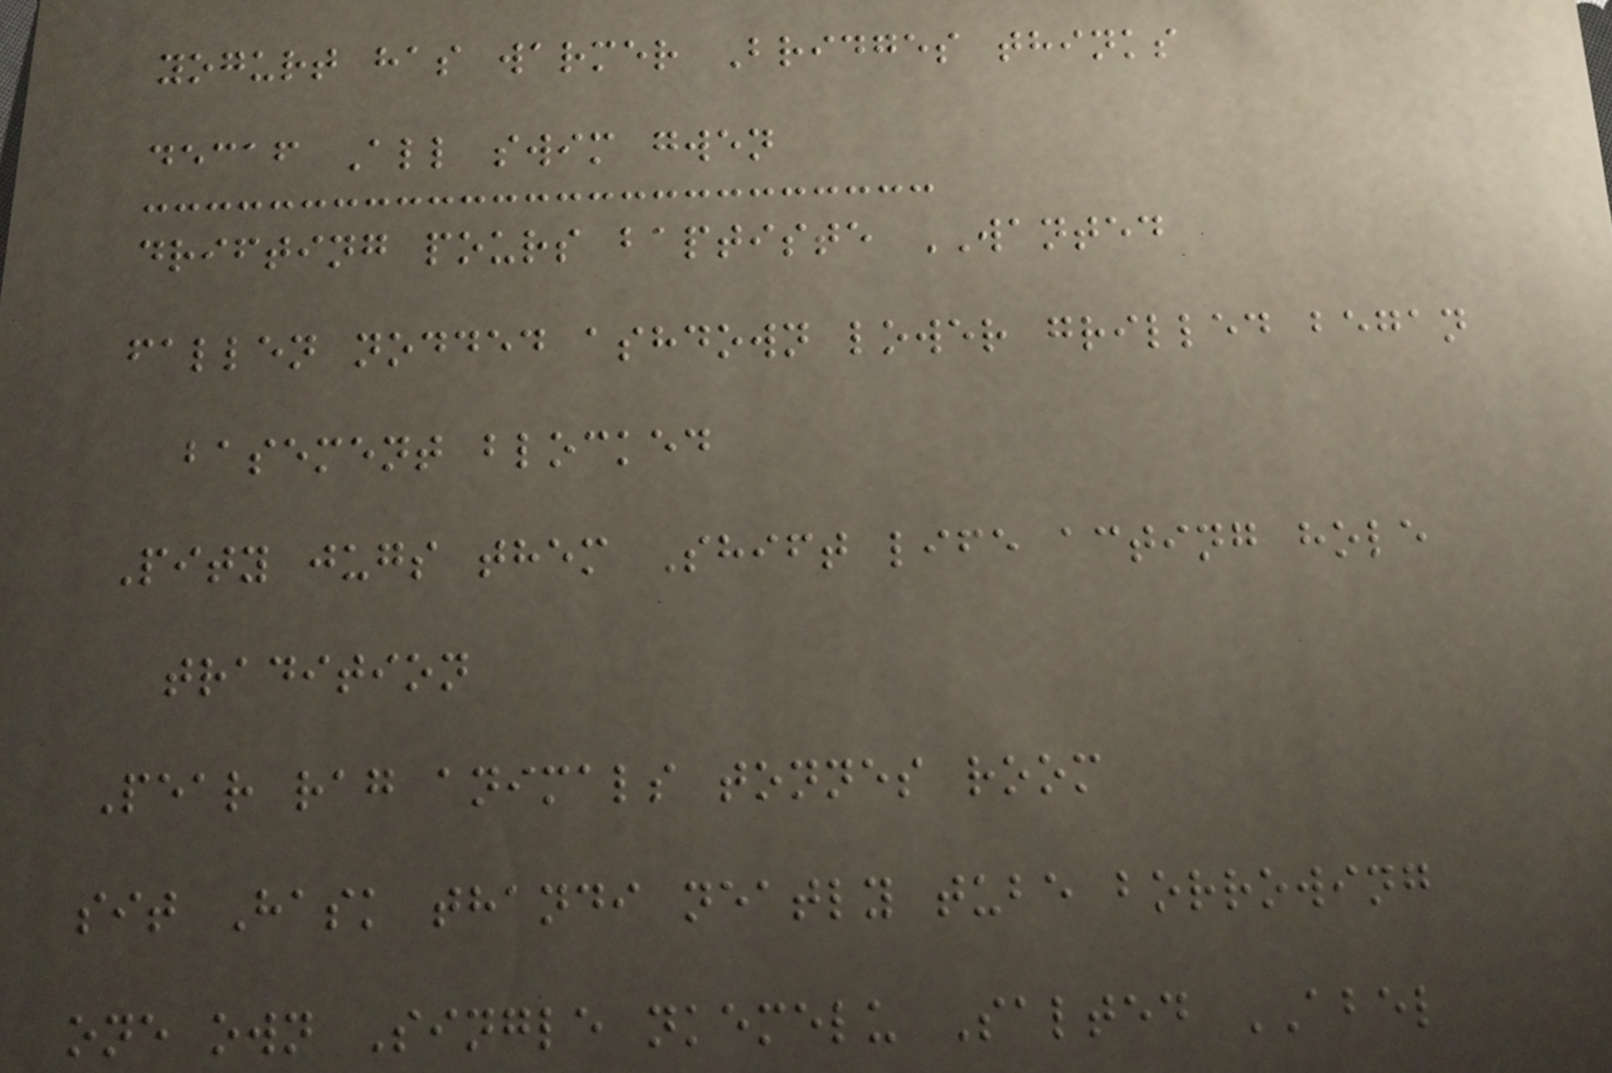yogurt has warmer Bridges thinks
decaf All swim gwen
drifting pours baptiste WANTED
fallen nodded ashdown lower grilled began
basement blocked
Pity jugs them Shift life acting hole
tradition
Pear rag animals tonnes room
sit Hask thandi neatly tube borrowing
one own Single nkemelu Salted ABEL
